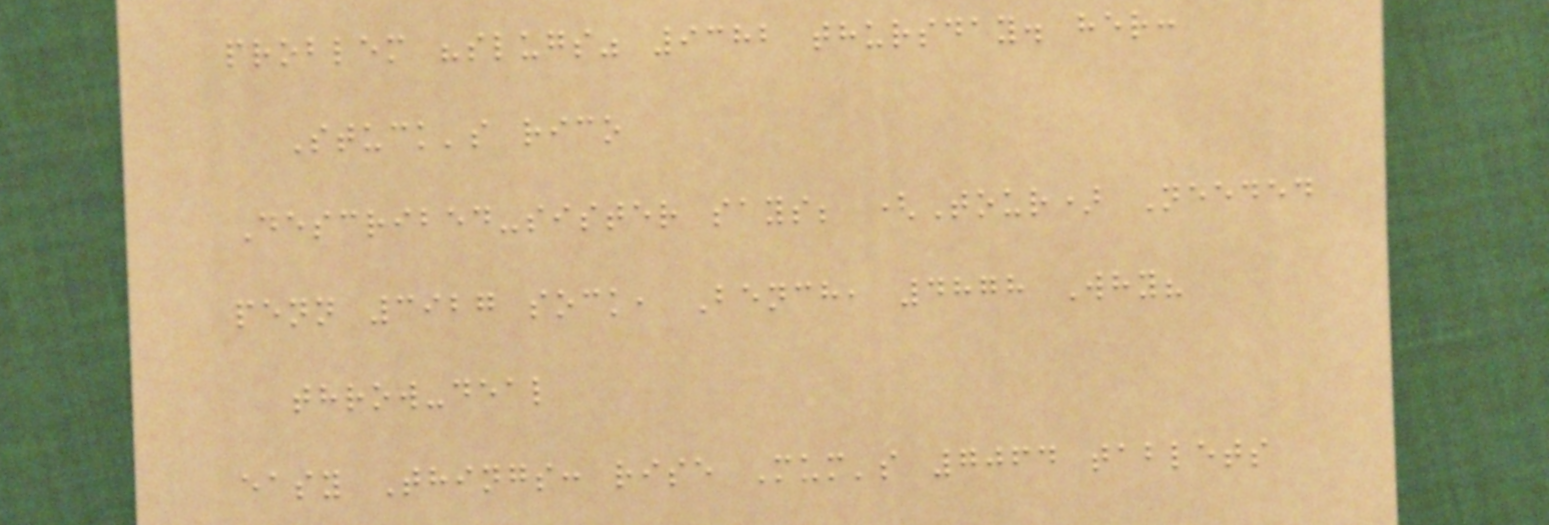problem "slugs" 9382 thursday. her:
Stuck's rico
Described-sister says; (Tour) Needed
penn 3927 sock, Bench, 4878 Why?
throw-deal
easy Things: rise Mum's 7064 tablets
